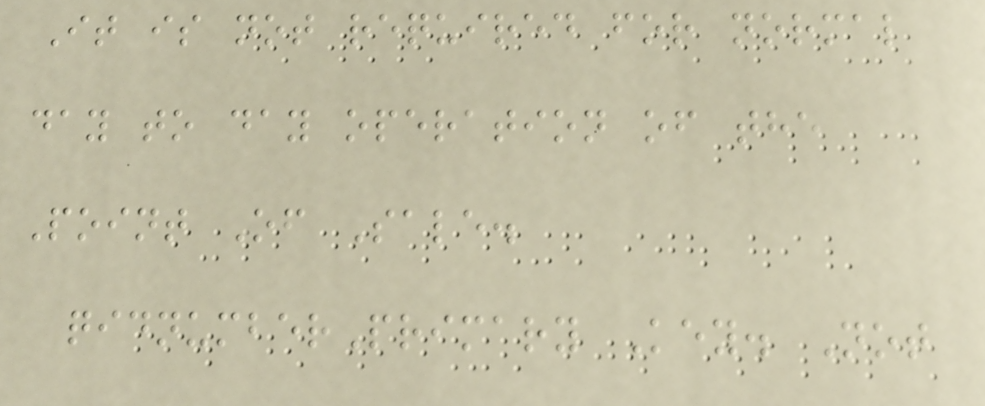It is not required for normal
day to day operation of the
Point Of Sale.
qidnumberPrimary Key. Not
